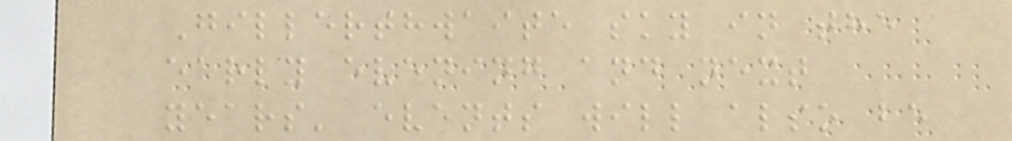Gillerthwaite sky in the
early evening and next
years' events will also be
